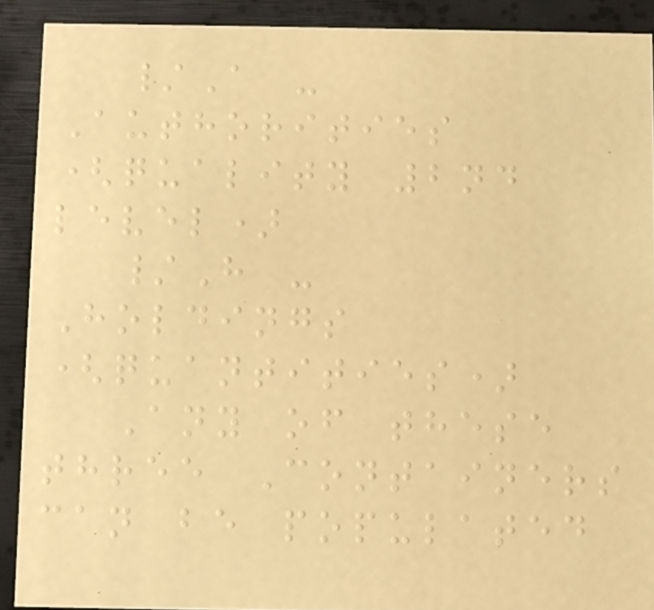/A -
Authorities
(quality 2nd
level)
/H -
Holdings
(quantities)
Any of these
three Containers
can be populated
